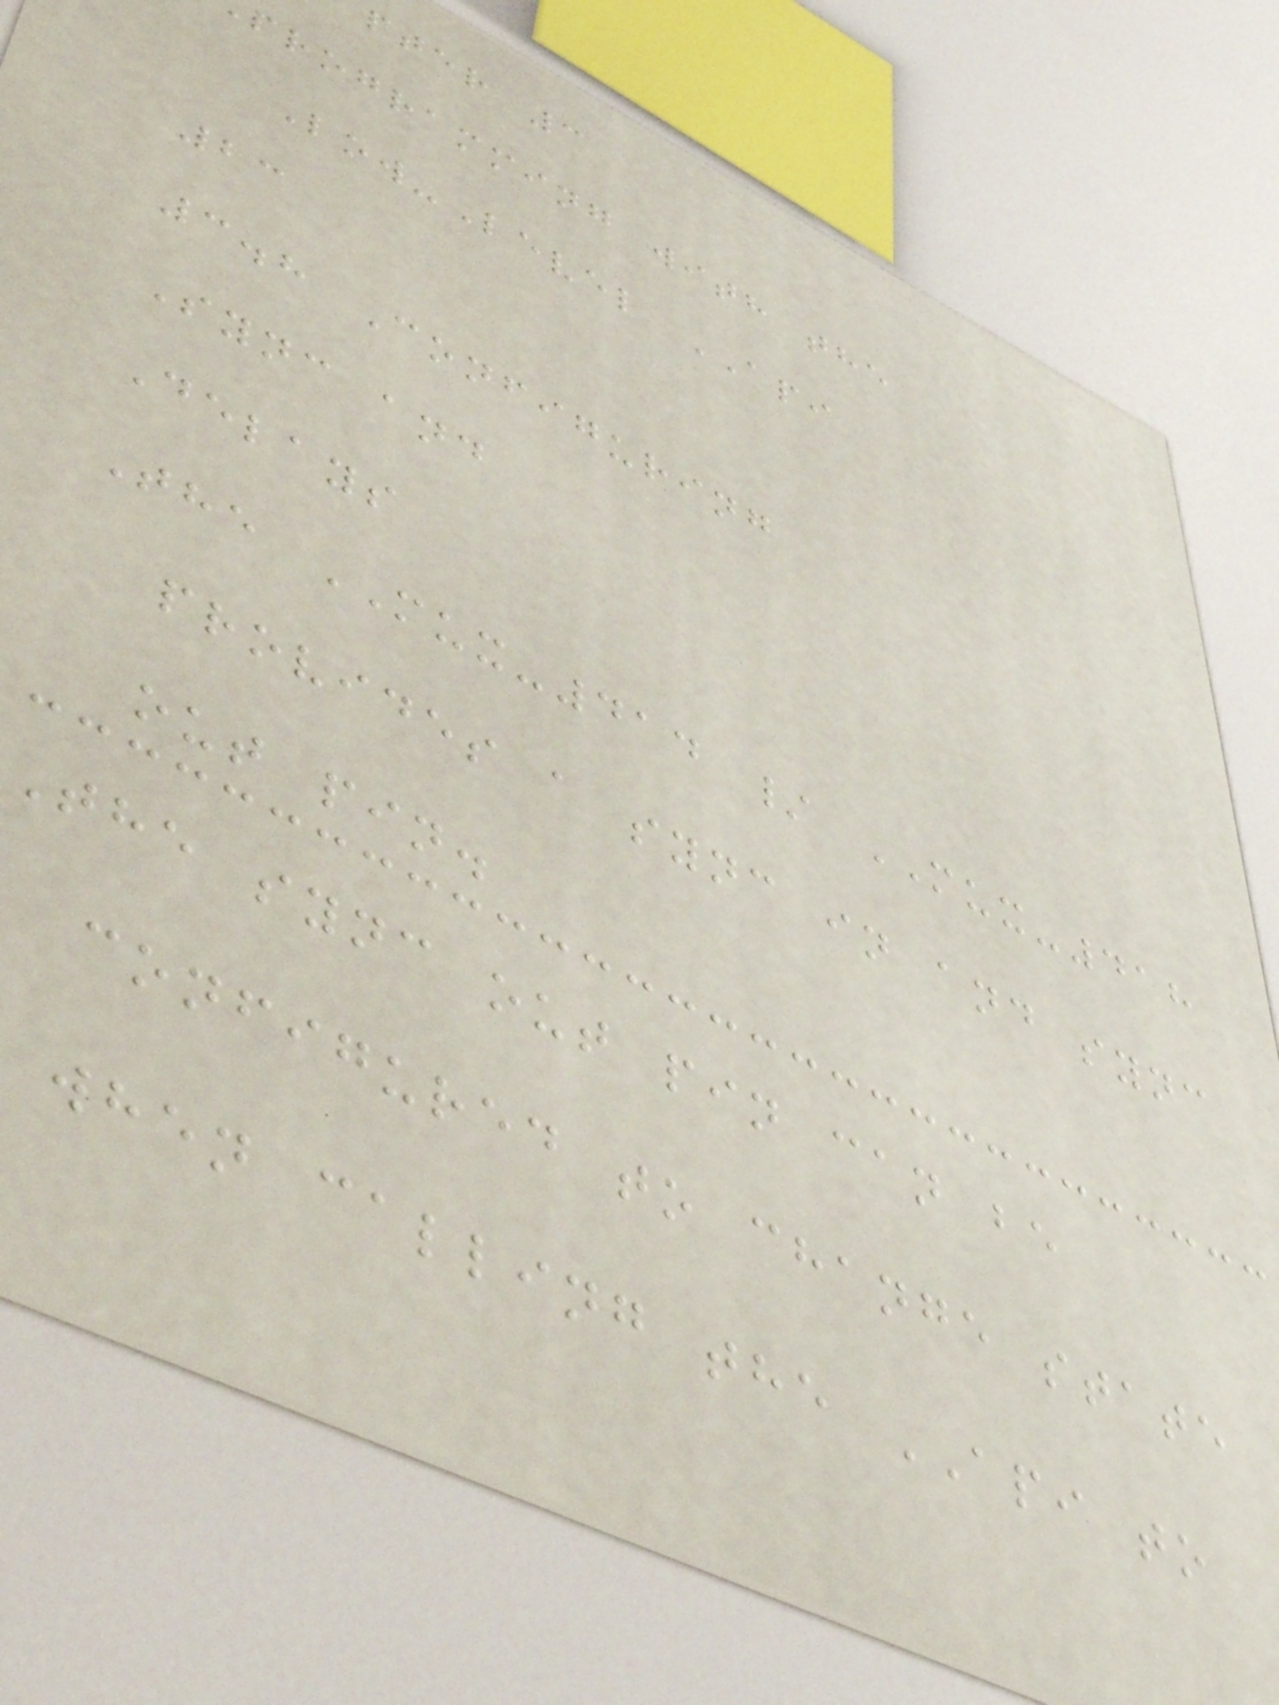pter 3
programming with the
Low-Level API
23
3.8 Configuring
Sync and
Delays
The MUX-414 / MUX-418
provides a sync in and sync
out pin.
The sync out pin can be
configured to change state
when calling the API to
